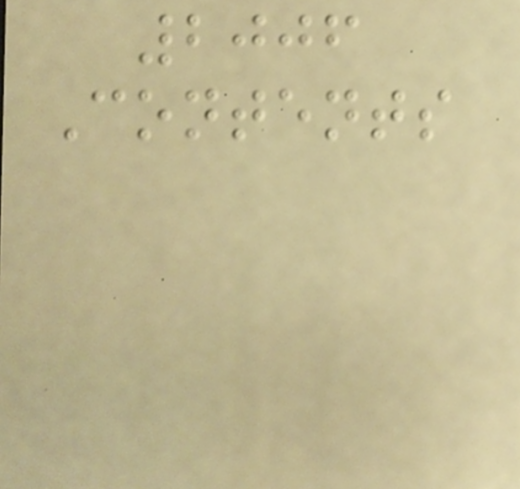2006
Contents
